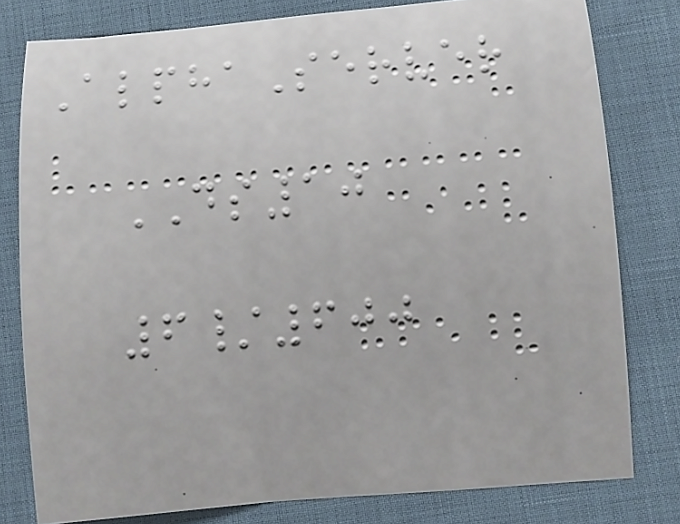AlphaServer
DS10
6/600
